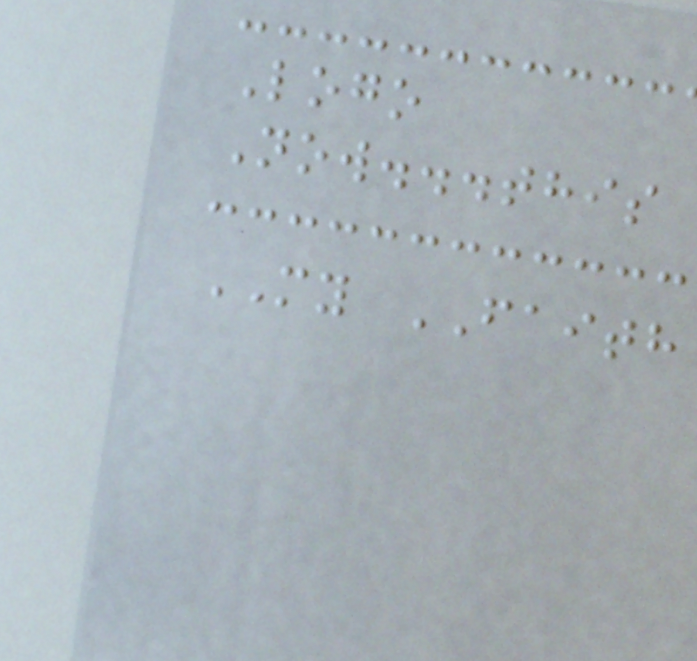Logo
Now...this
MY FAITH
